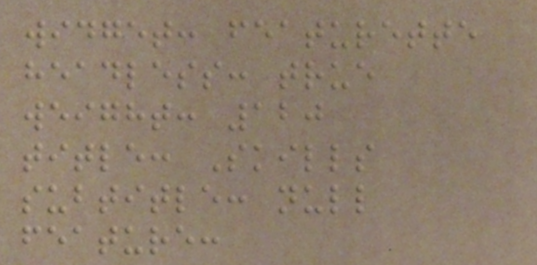widget: featurette
headless: true
weight: 120
title: Skills
subtitle: null
feature:
